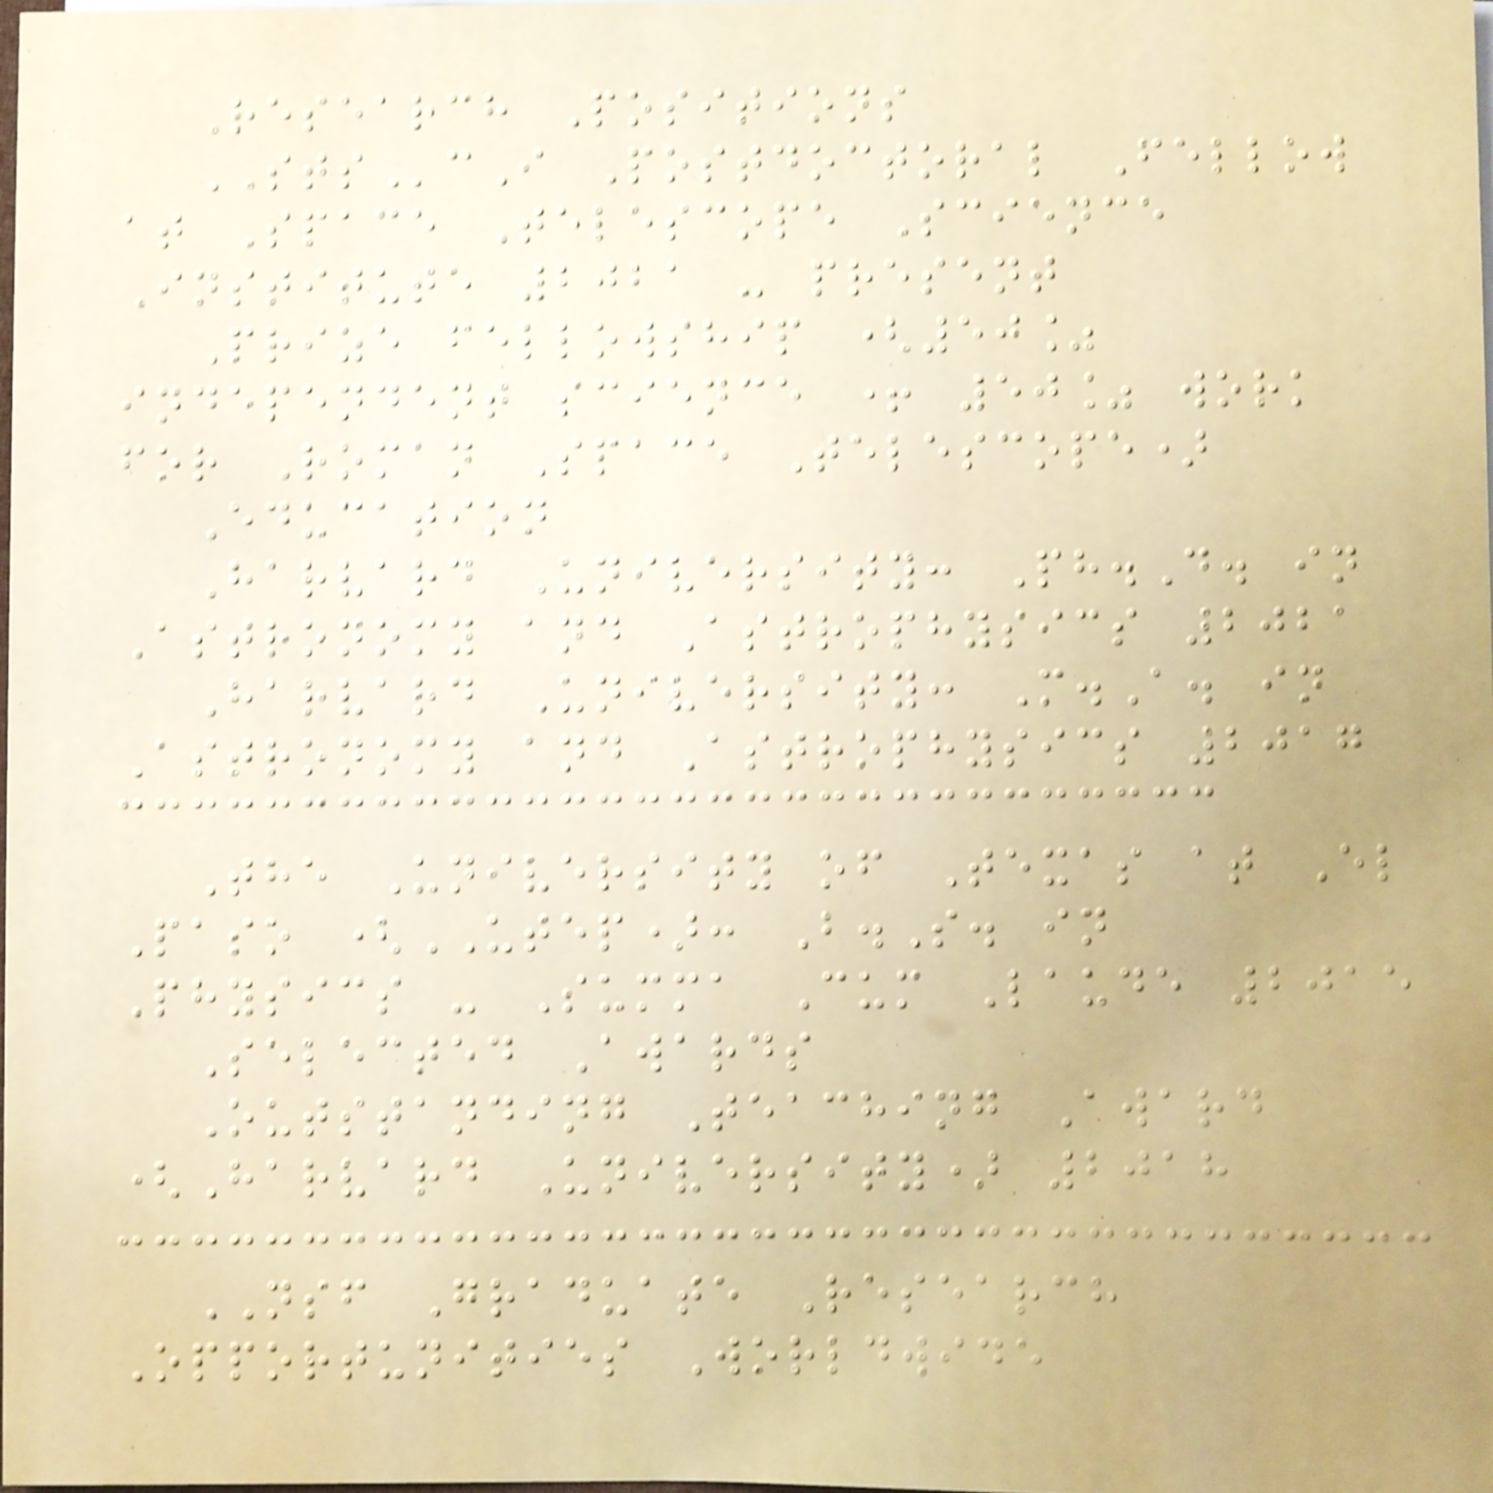Research Positions
STScI Postdoctoral Fellow
at Space Telescope Science
Institute 2021 - present
Prize fellowship (50%
independent science + 50% work
for Roman Space Telescope)
Education
Harvard University: Ph.D. in
Astronomy and Astrophysics 2021
Harvard University: M.A. in
Astronomy and Astrophysics 2017
The University of Texas at El
Paso (UTEP): B.S. in
Physics - Summa Cum Laude 2015
Selected Awards
Outstanding Teaching Award
(Harvard University) 2018
NSF Graduate Research
Opportunities Worldwide
